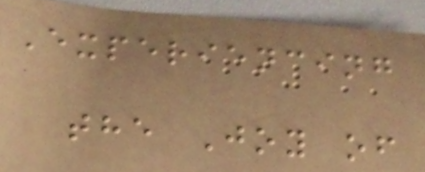Experiencing
the Joy of
